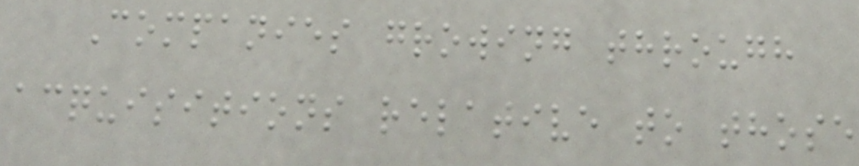Companies growing through
acquisitions relative to those
